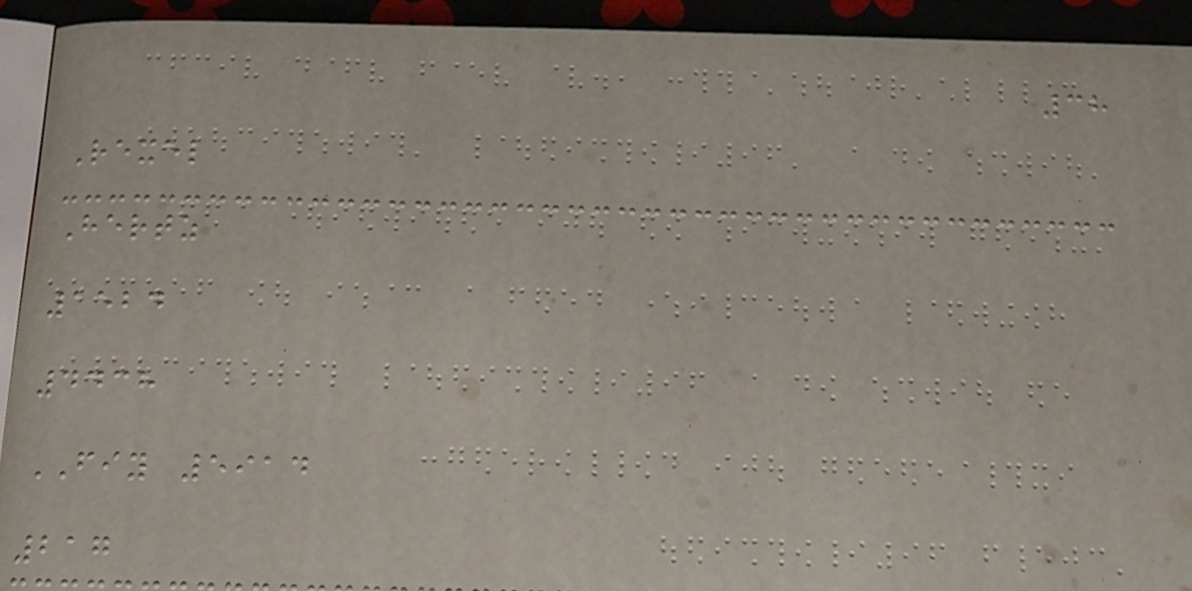38
Rexel
Hertz
1524
4438
FIY 5914
217
